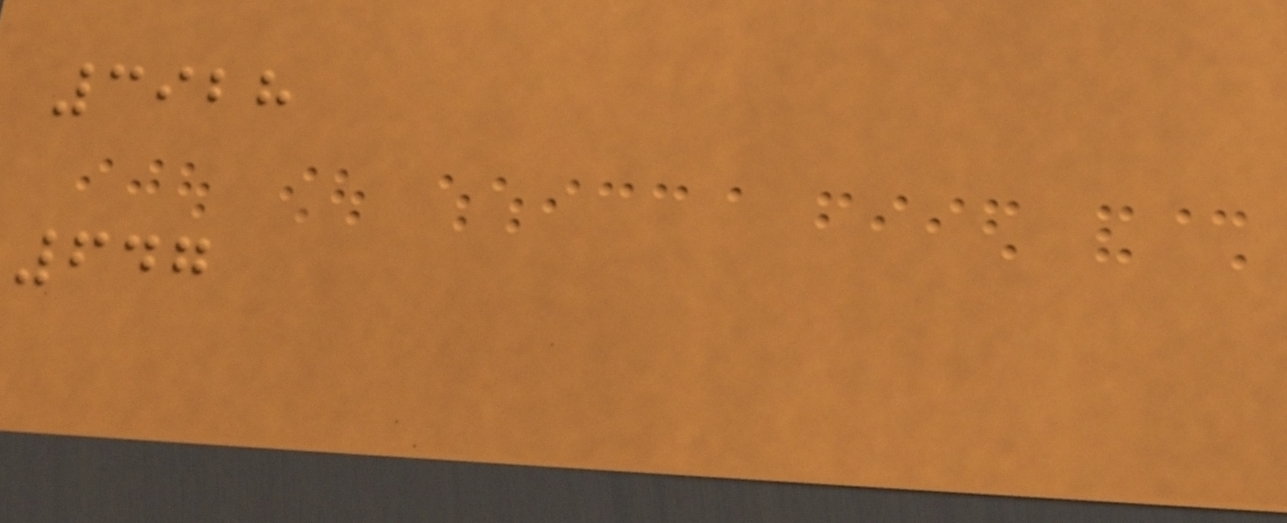3928
647
